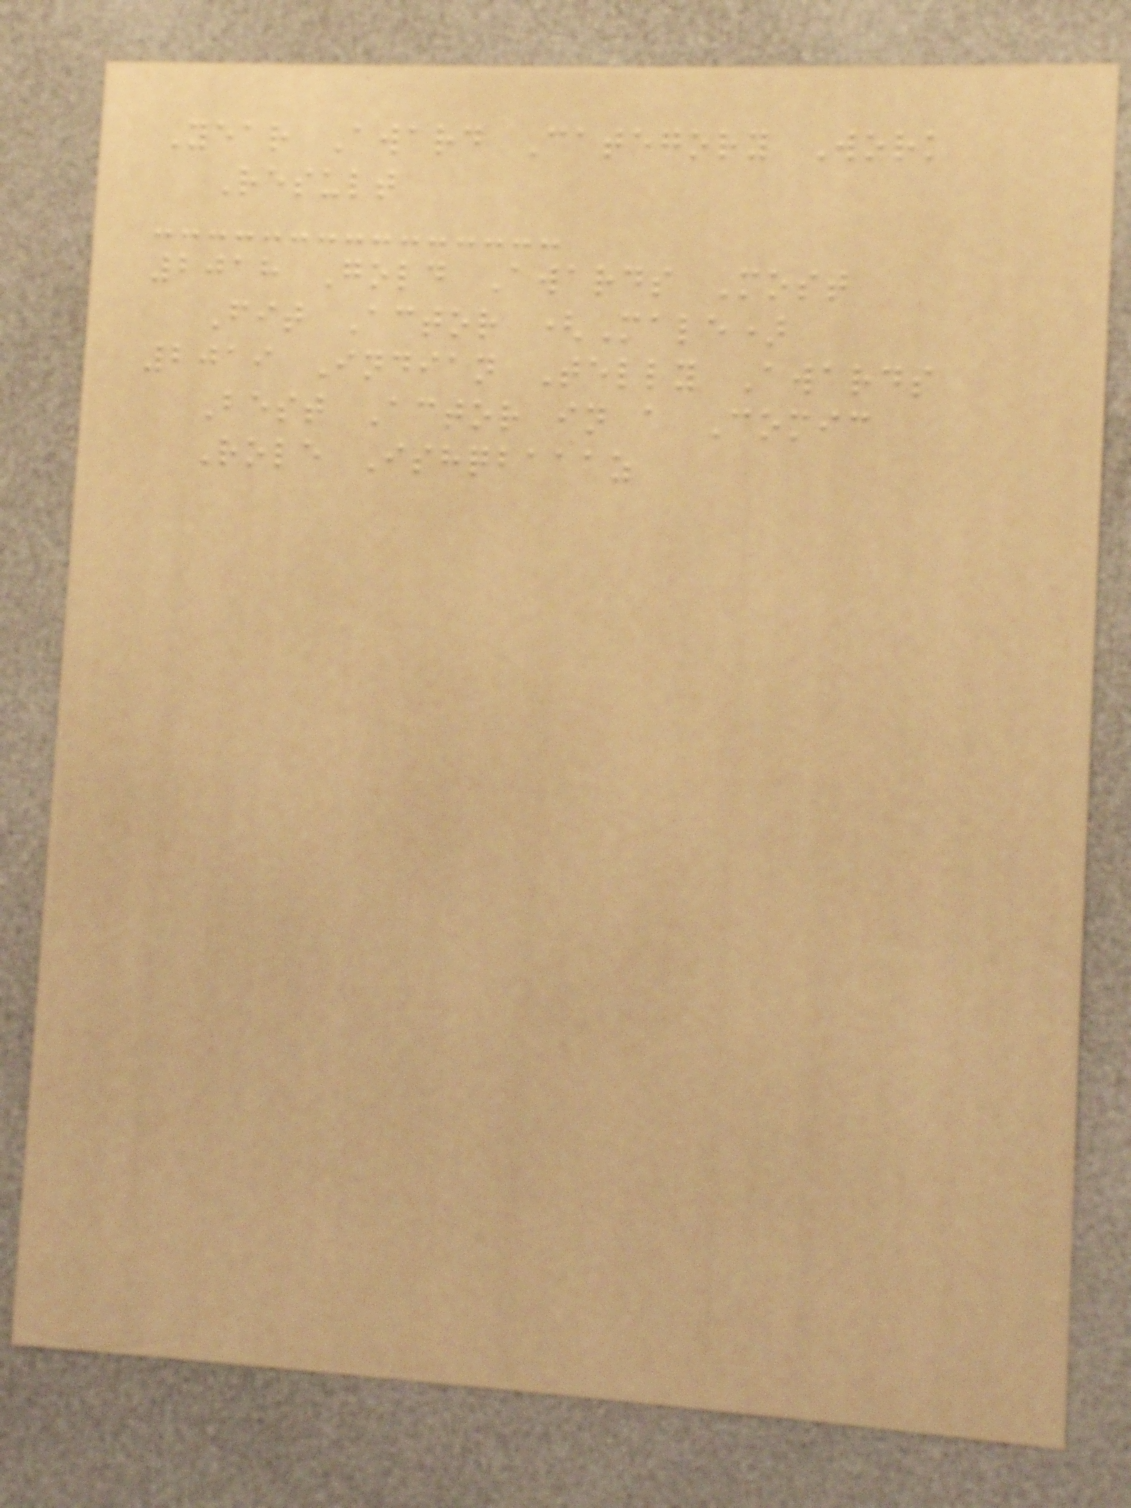Year Award Category Work
Result
2018 Gold Awards Most
Fit Actor (Male)
2019 Indian Telly Awards
Best Actor in a Comic
Role Ishqbaaaz
